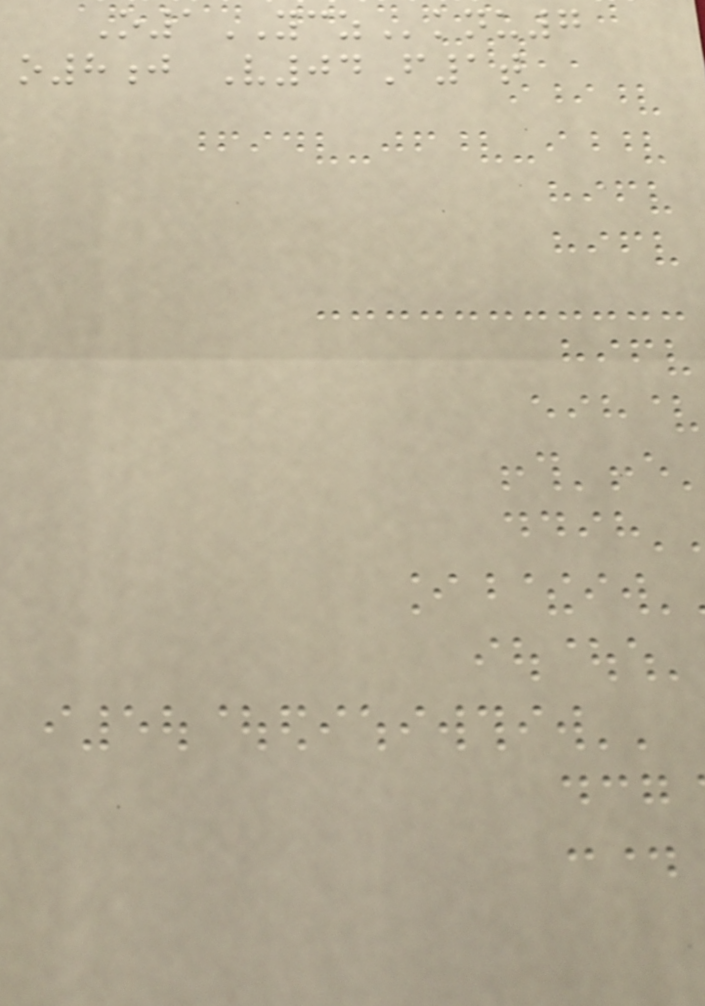O1YCZknu7
o8j V04F1t
